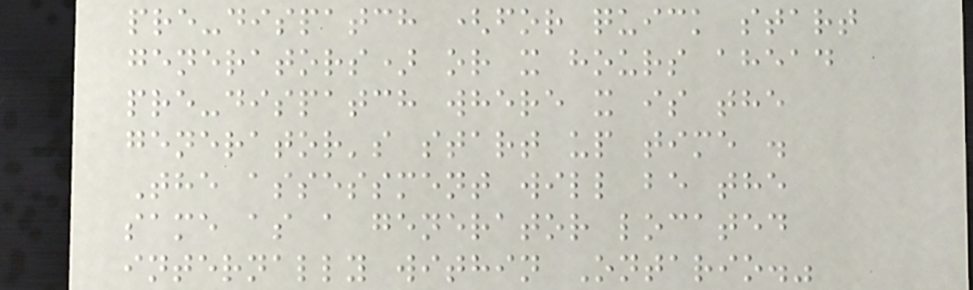pre-dispatch (for quick start
generators) or x hours ahead
pre-dispatch where x is the
generator's start up time .
The assessment will be the
same as a generator located
internally within Ontario."
